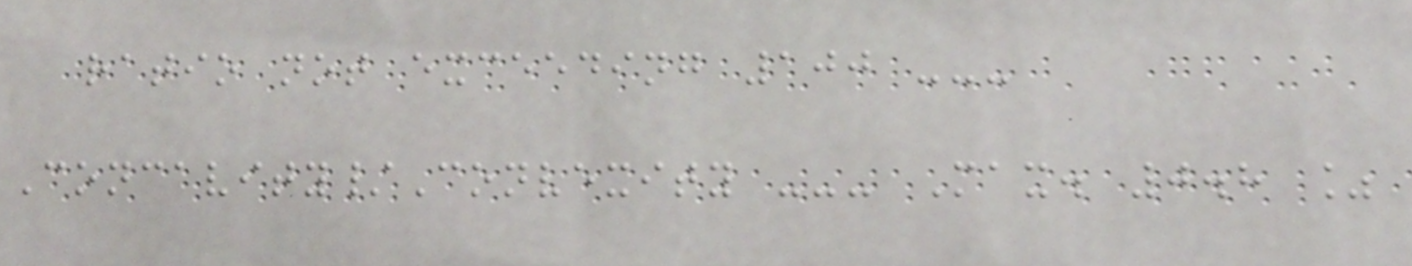ratio not exceeding 100 ---
Concavity/Convexity --- Max. 0.8 %
